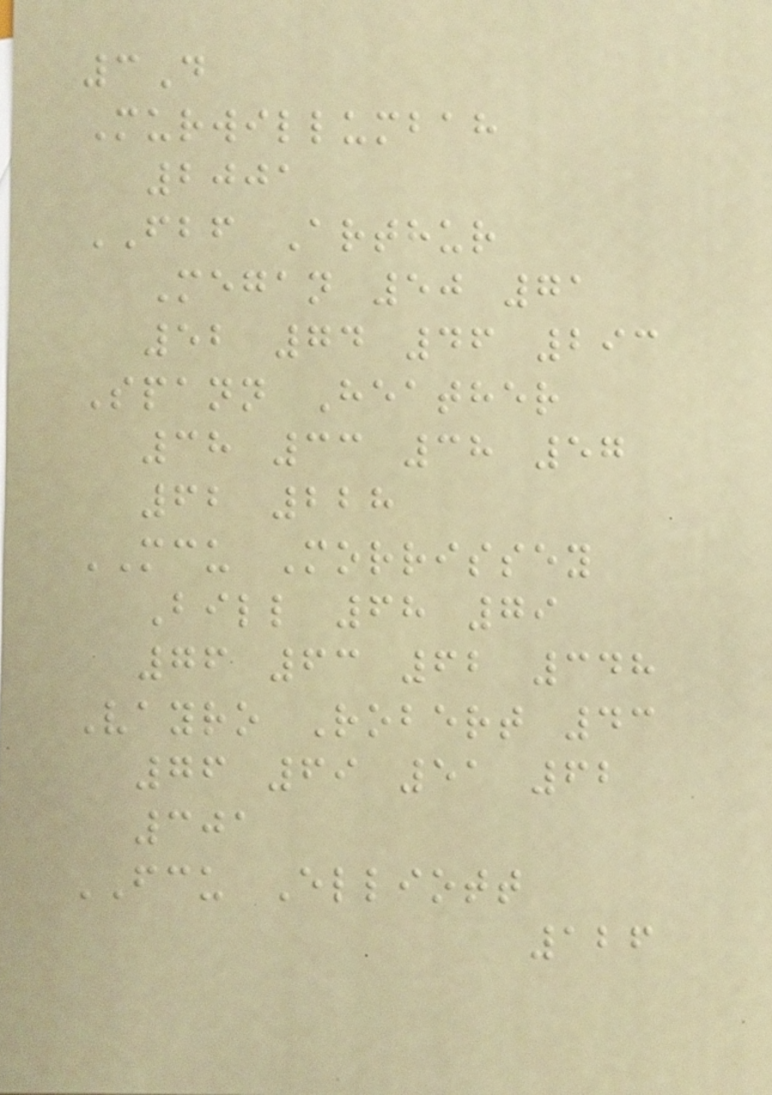3D
Murwillumbah
2001
FBF Arthur
Megan 50 71
52 74 46 293
Spann Heather
38 33 38 57
62 228
MCU Morrissey
Bill 68 79
76 63 62 348
Vayro Robert 43
76 69 51 62
301
FCU Elliott
126
